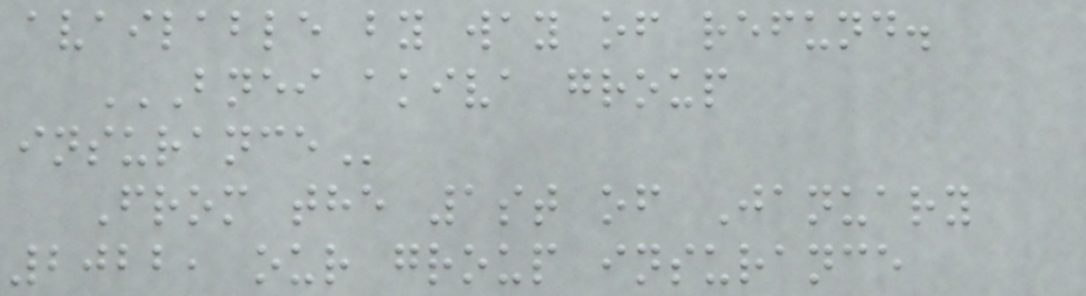available by way of refund.
BNEI AKIVA GROUP
INSURANCE
From the 1st of January
2022, our group insurance
